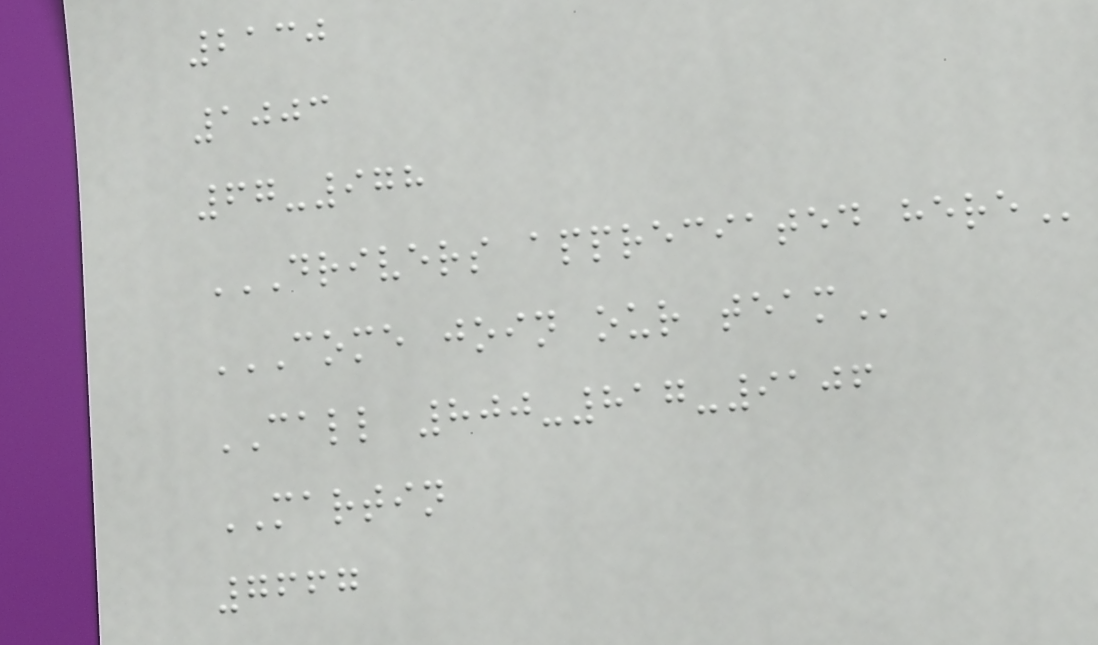2130
1003
67-978
DRIVERS APPRECIATED HERE
COME JOIN OUR TEAM
CALL 800-817-9106
MARTIN
7667
